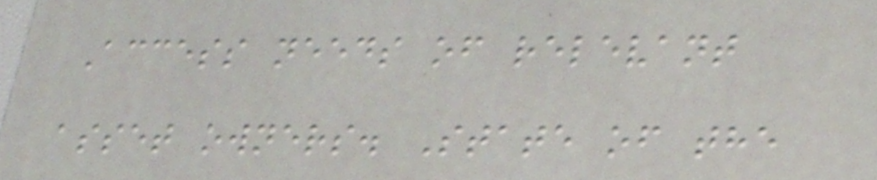Access needs of relevant
asset owners. State of the
